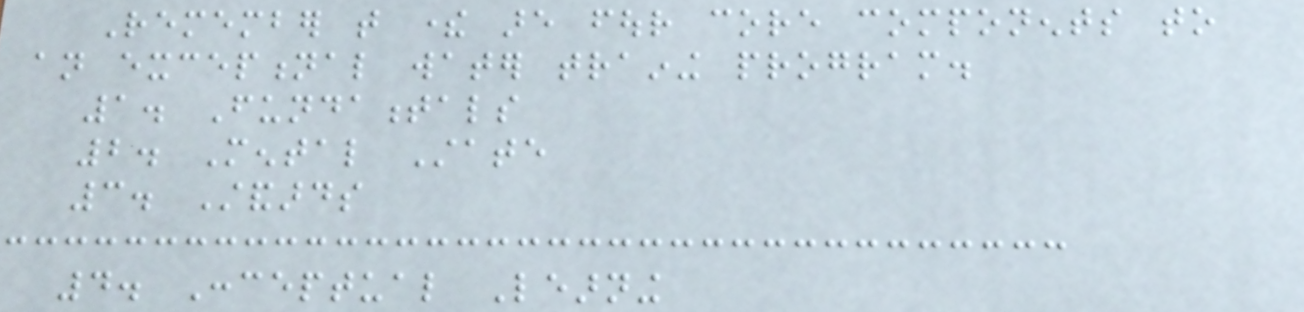Remember that there are four core components to
an exceptional water training program.
1. Fundamentals
2. Mental State
3. Standards
4. Conceptual Learning
